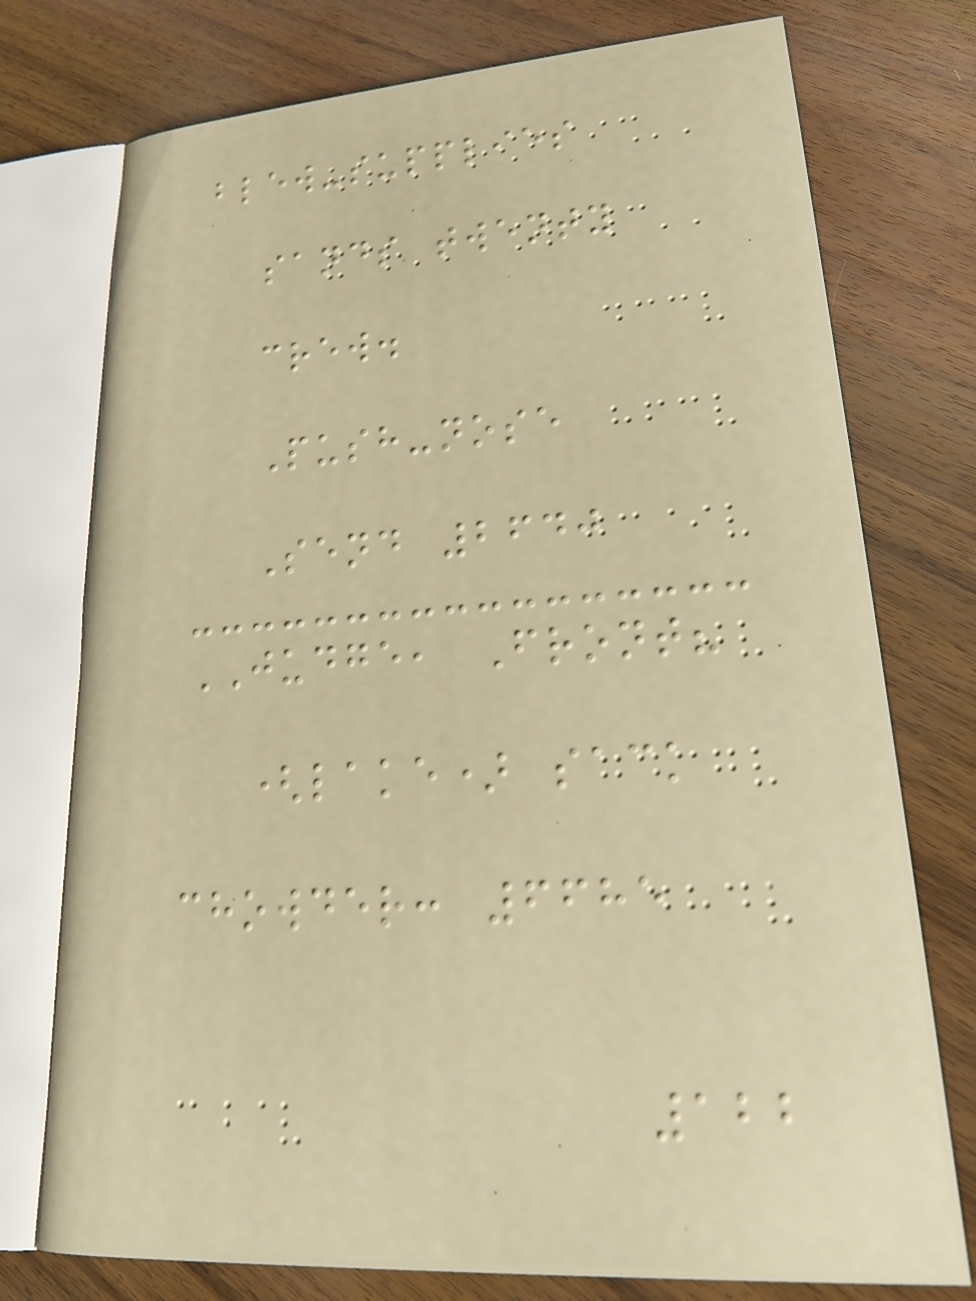blew-supplies
sands twenty
crew.
Push-nose
Send 2640
JUDGE, Front?
(lake) sack
chowder: 6685
122
